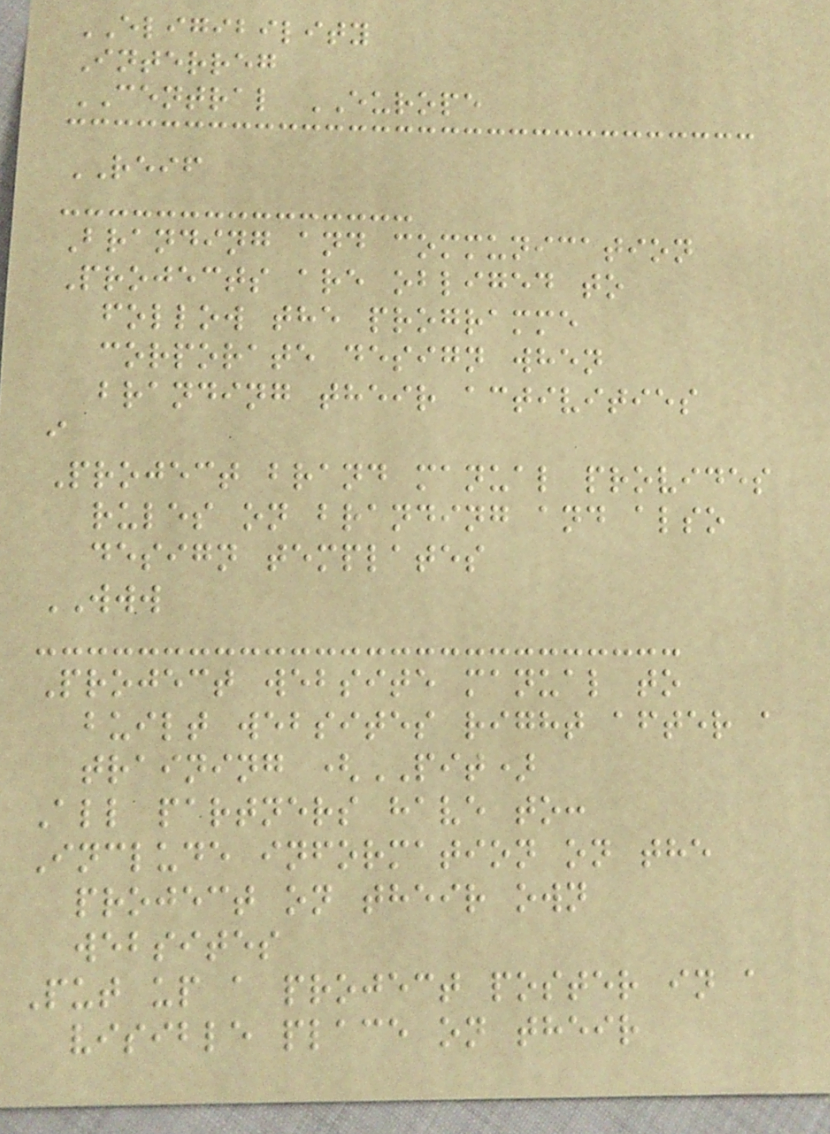ELIGIBILITY
Interreg
CENTRAL EUROPE
REIF
Branding and communication
Projects are obliged to
follow the programme
corporate design when
branding their activities
i
Project brand manual provides
rules on branding and also
design templates
WWW
Project website manual to
built websites right after a
training (PIT)
All partners have to:
Include information on the
project on their own
websites
Put up a project poster in a
visible place on their
